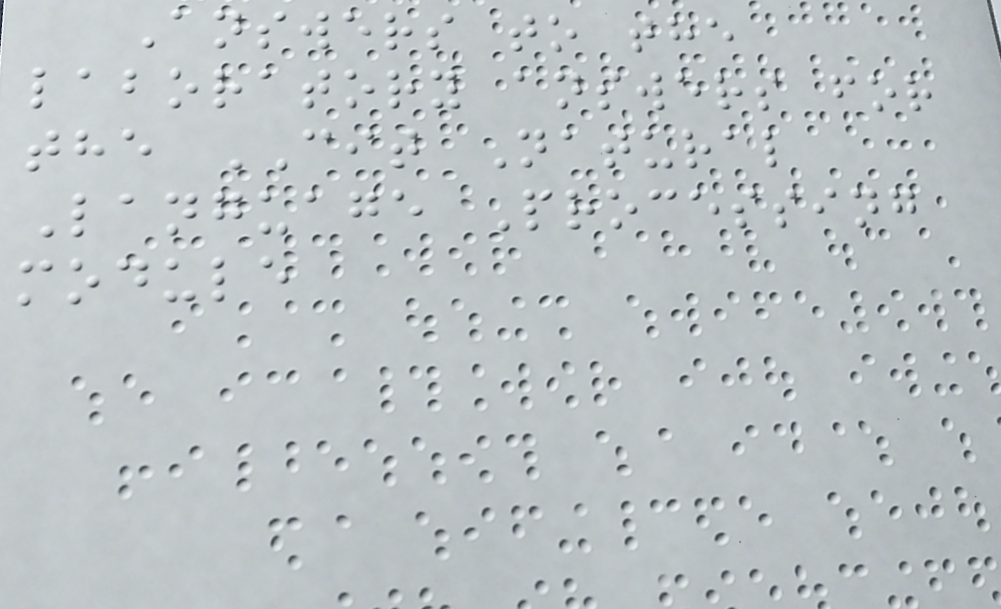Answers to the
laboratory answers for
the CIT Natural
Language Processing
module
